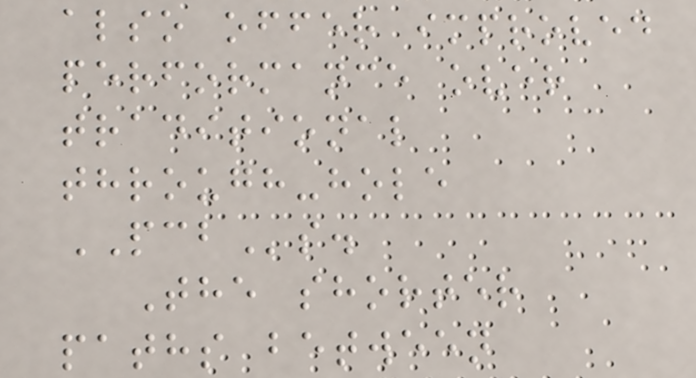also offer improved
performance over
traditional
through-hole
PCBs.
The shorter
paths between
